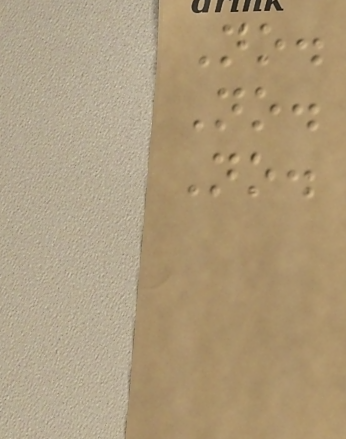No.
No.
No.
